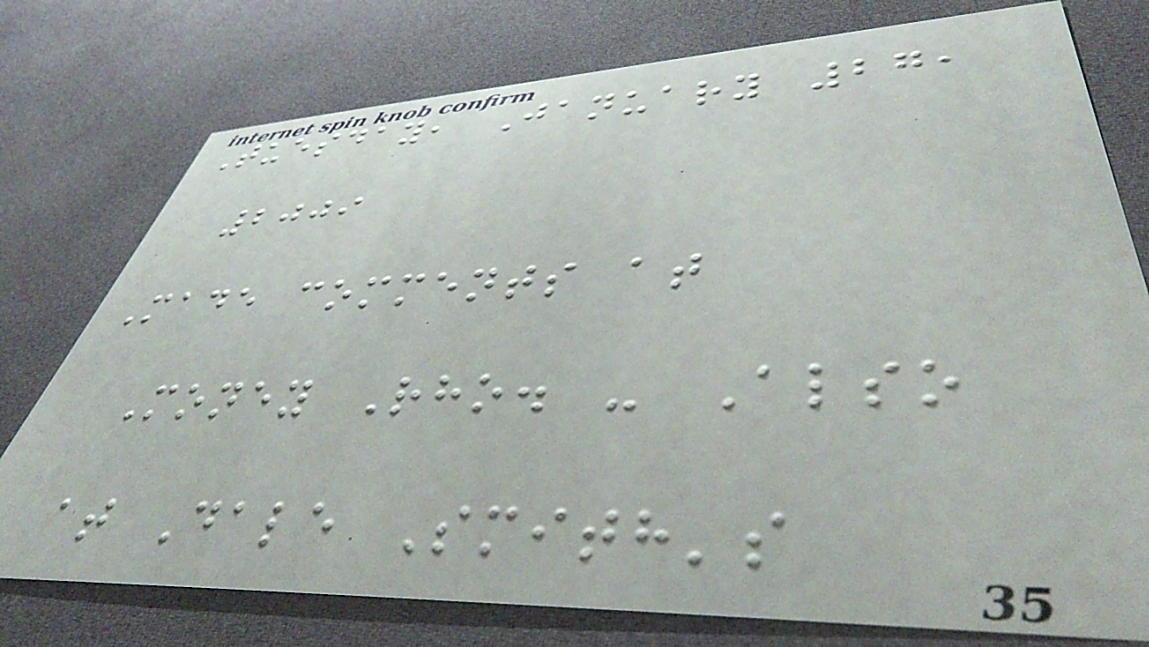Tuesday, January 27,
2009
Made comments at
Money Rho. - Also
at Dale Smith's
